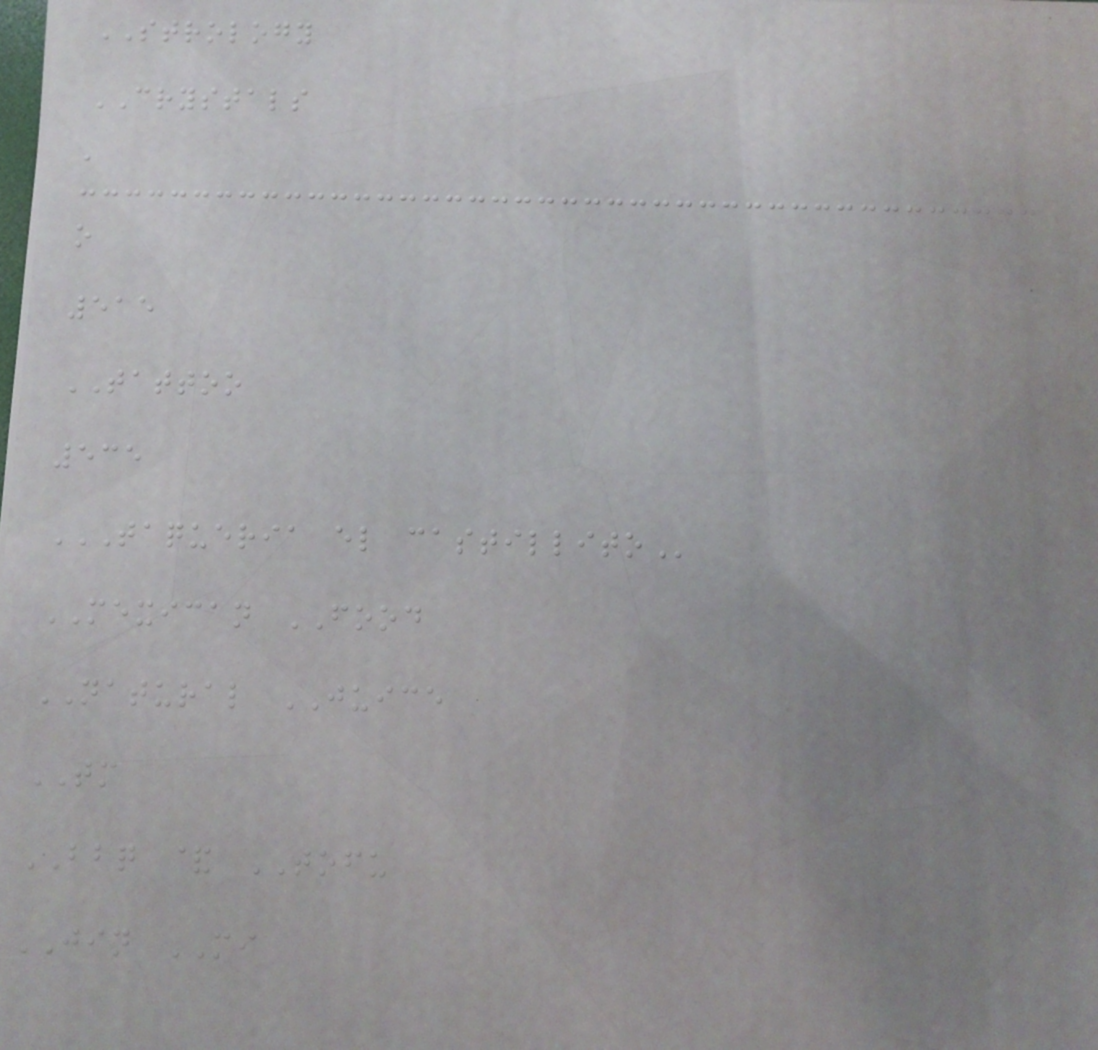STROLOGY
CRYSTALS
a
o
515
TATTOO
535
TAQUERIA EL CASTILLITO
MEXICAN FOOD
NATURAL JUICE
TM
BBQ & TOFU
JIN MI
